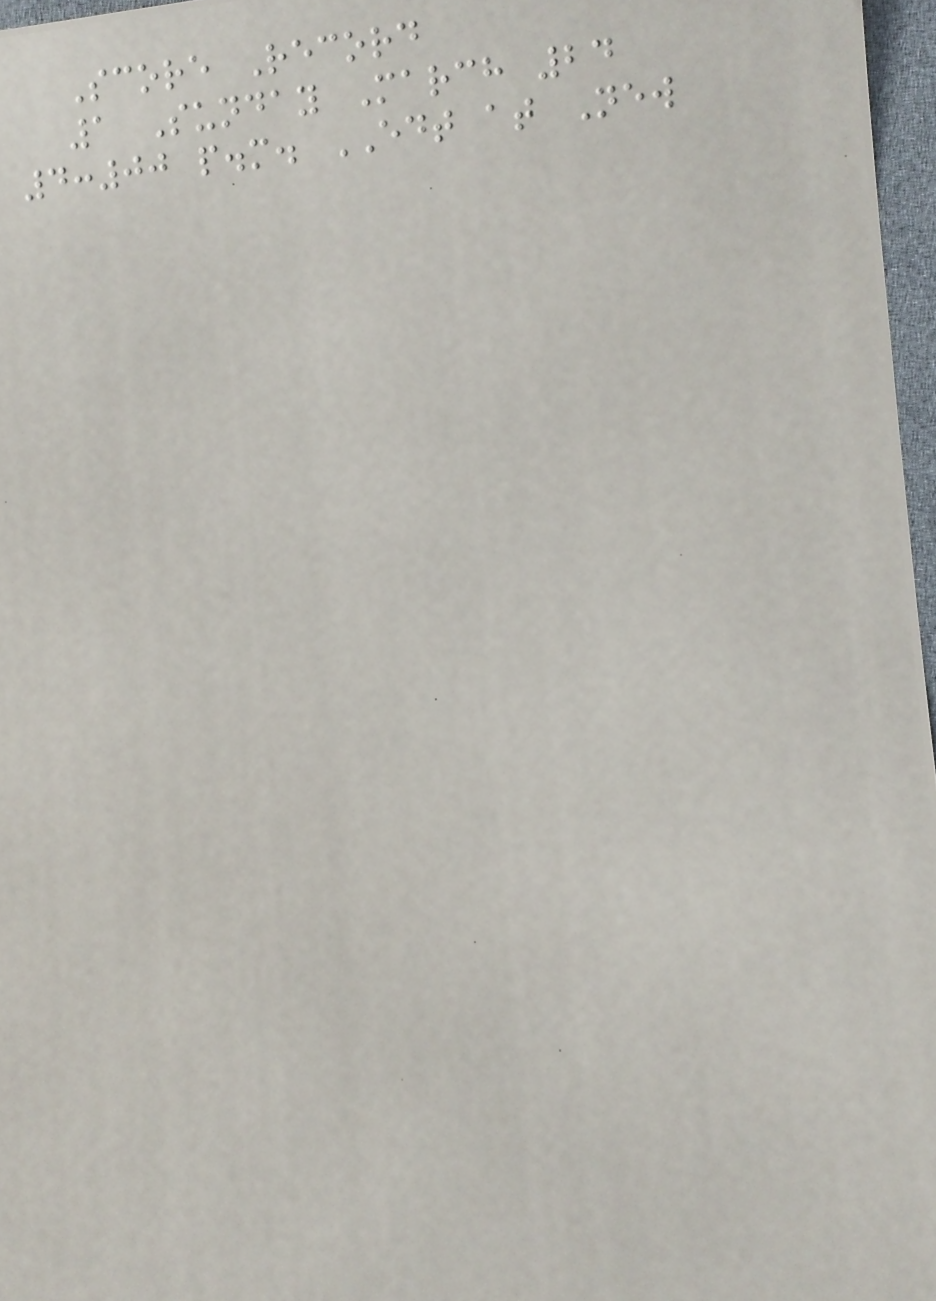Score Record
1 Sunday March 24
4:00 p.m. EDT at New
